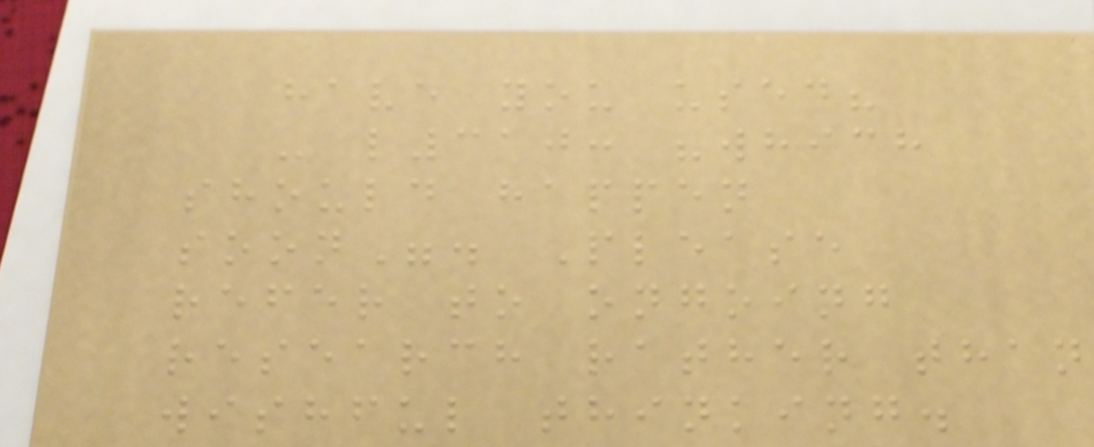have you used?
- l310: "which
should happen
soon". Please
refer to ongoing
research rather than
wishful thinking.
